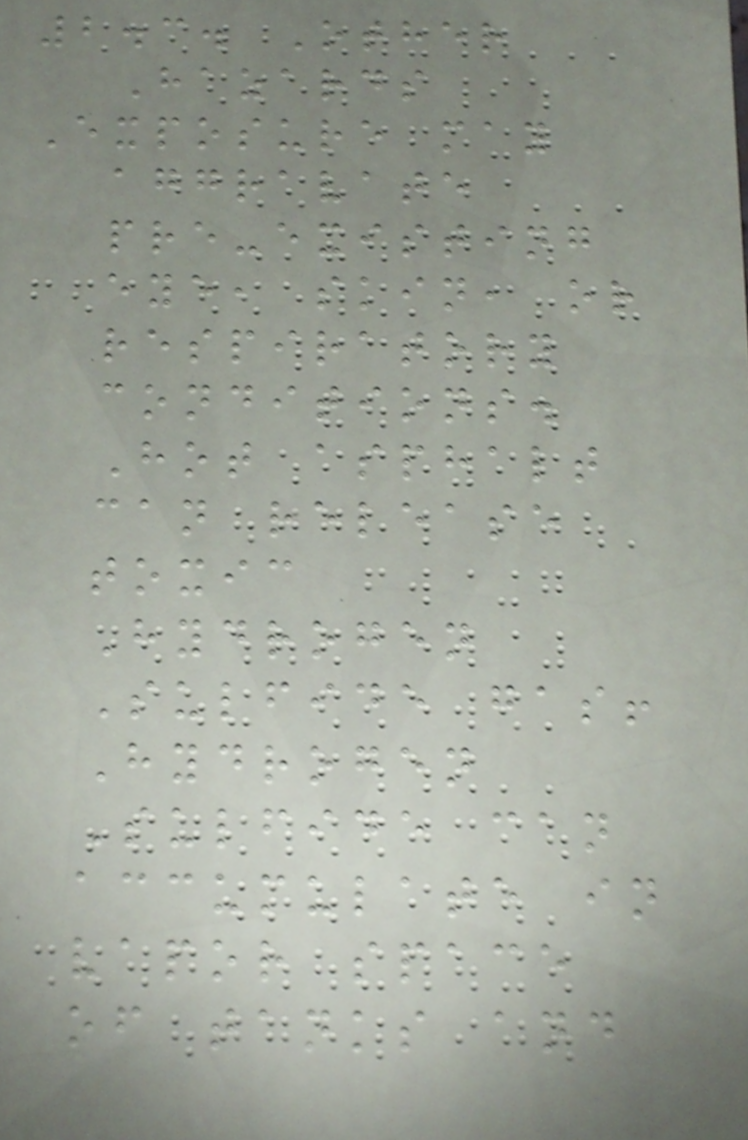2.3. Other
Hazards
Exposure may
aggravate
pre-existing
eye, skin, or
respiratory
conditions.
Hot asphalt
can release
toxic
Hydrogen
Sulfide gas!
Hydrogen
Sulfide can
accumulate in
vapor space
of tanks and
